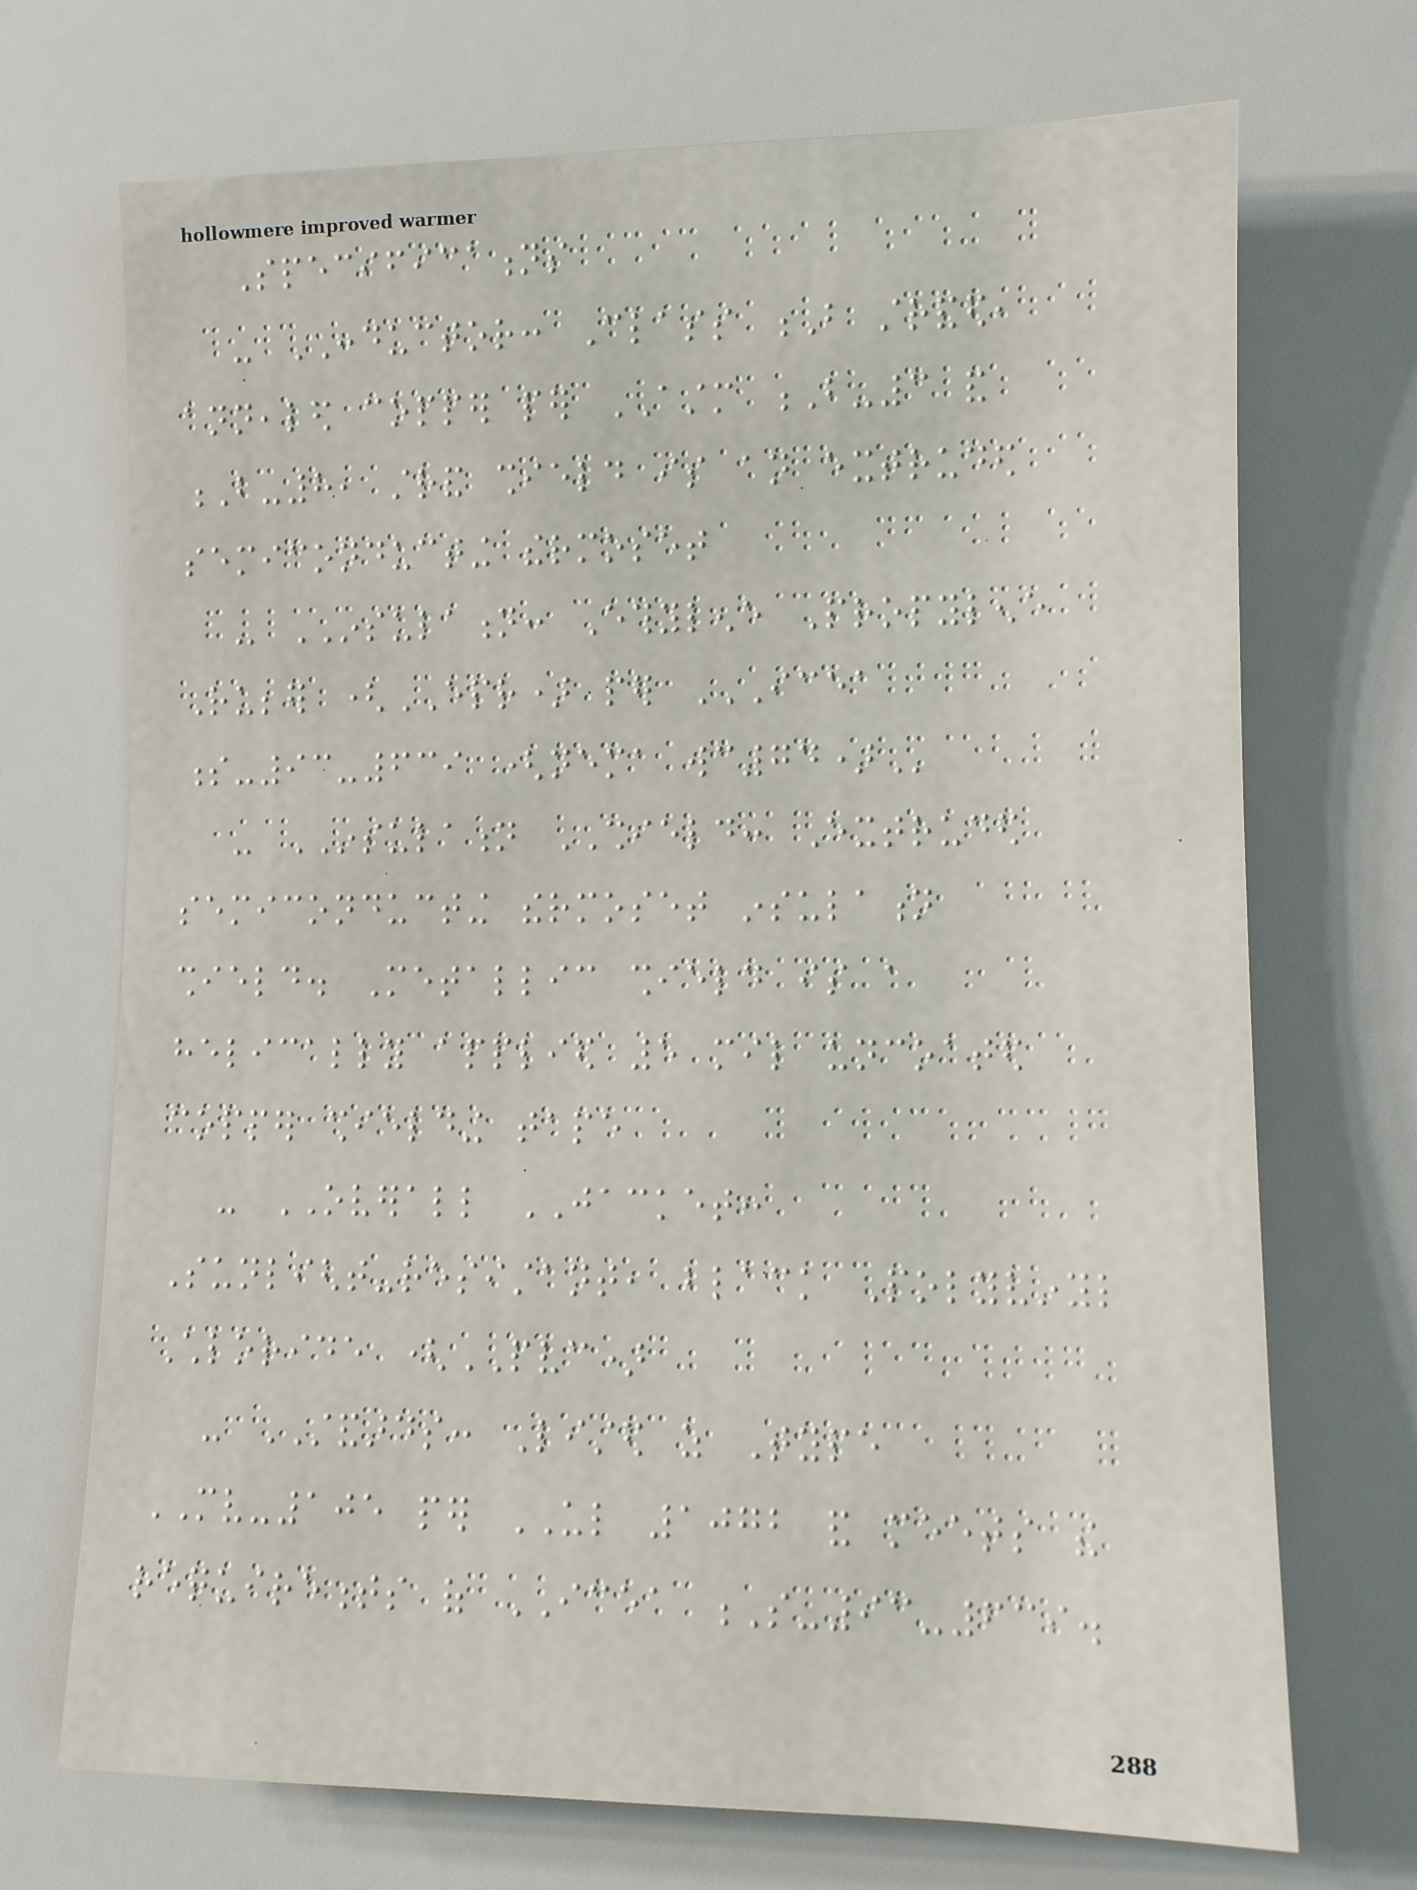Specifications
- CONDUCTOR: Class B stranded,
annealed copper per ASTM B-3 and
B-8, strand shield is an extruded
semiconducting thermoset
- INSULATION: Ethylene Propylene
Rubber (EPR) per ICEA
S-93-639 (NEMA WC74)
- INSULATION SHIELD: Extruded
semiconducting thermoset insulation
shield. Metallic shield is a
helically applied 5 mil uncoated
copper shielding tape
- OVERALL JACKET:
Sunlight-resistant, black Polyvinyl
Chloride (PVC)
- STANDARDS: Listed as Type
MV-105 per UL 1072 and meets the
requirements of ICEA S-93-639.
